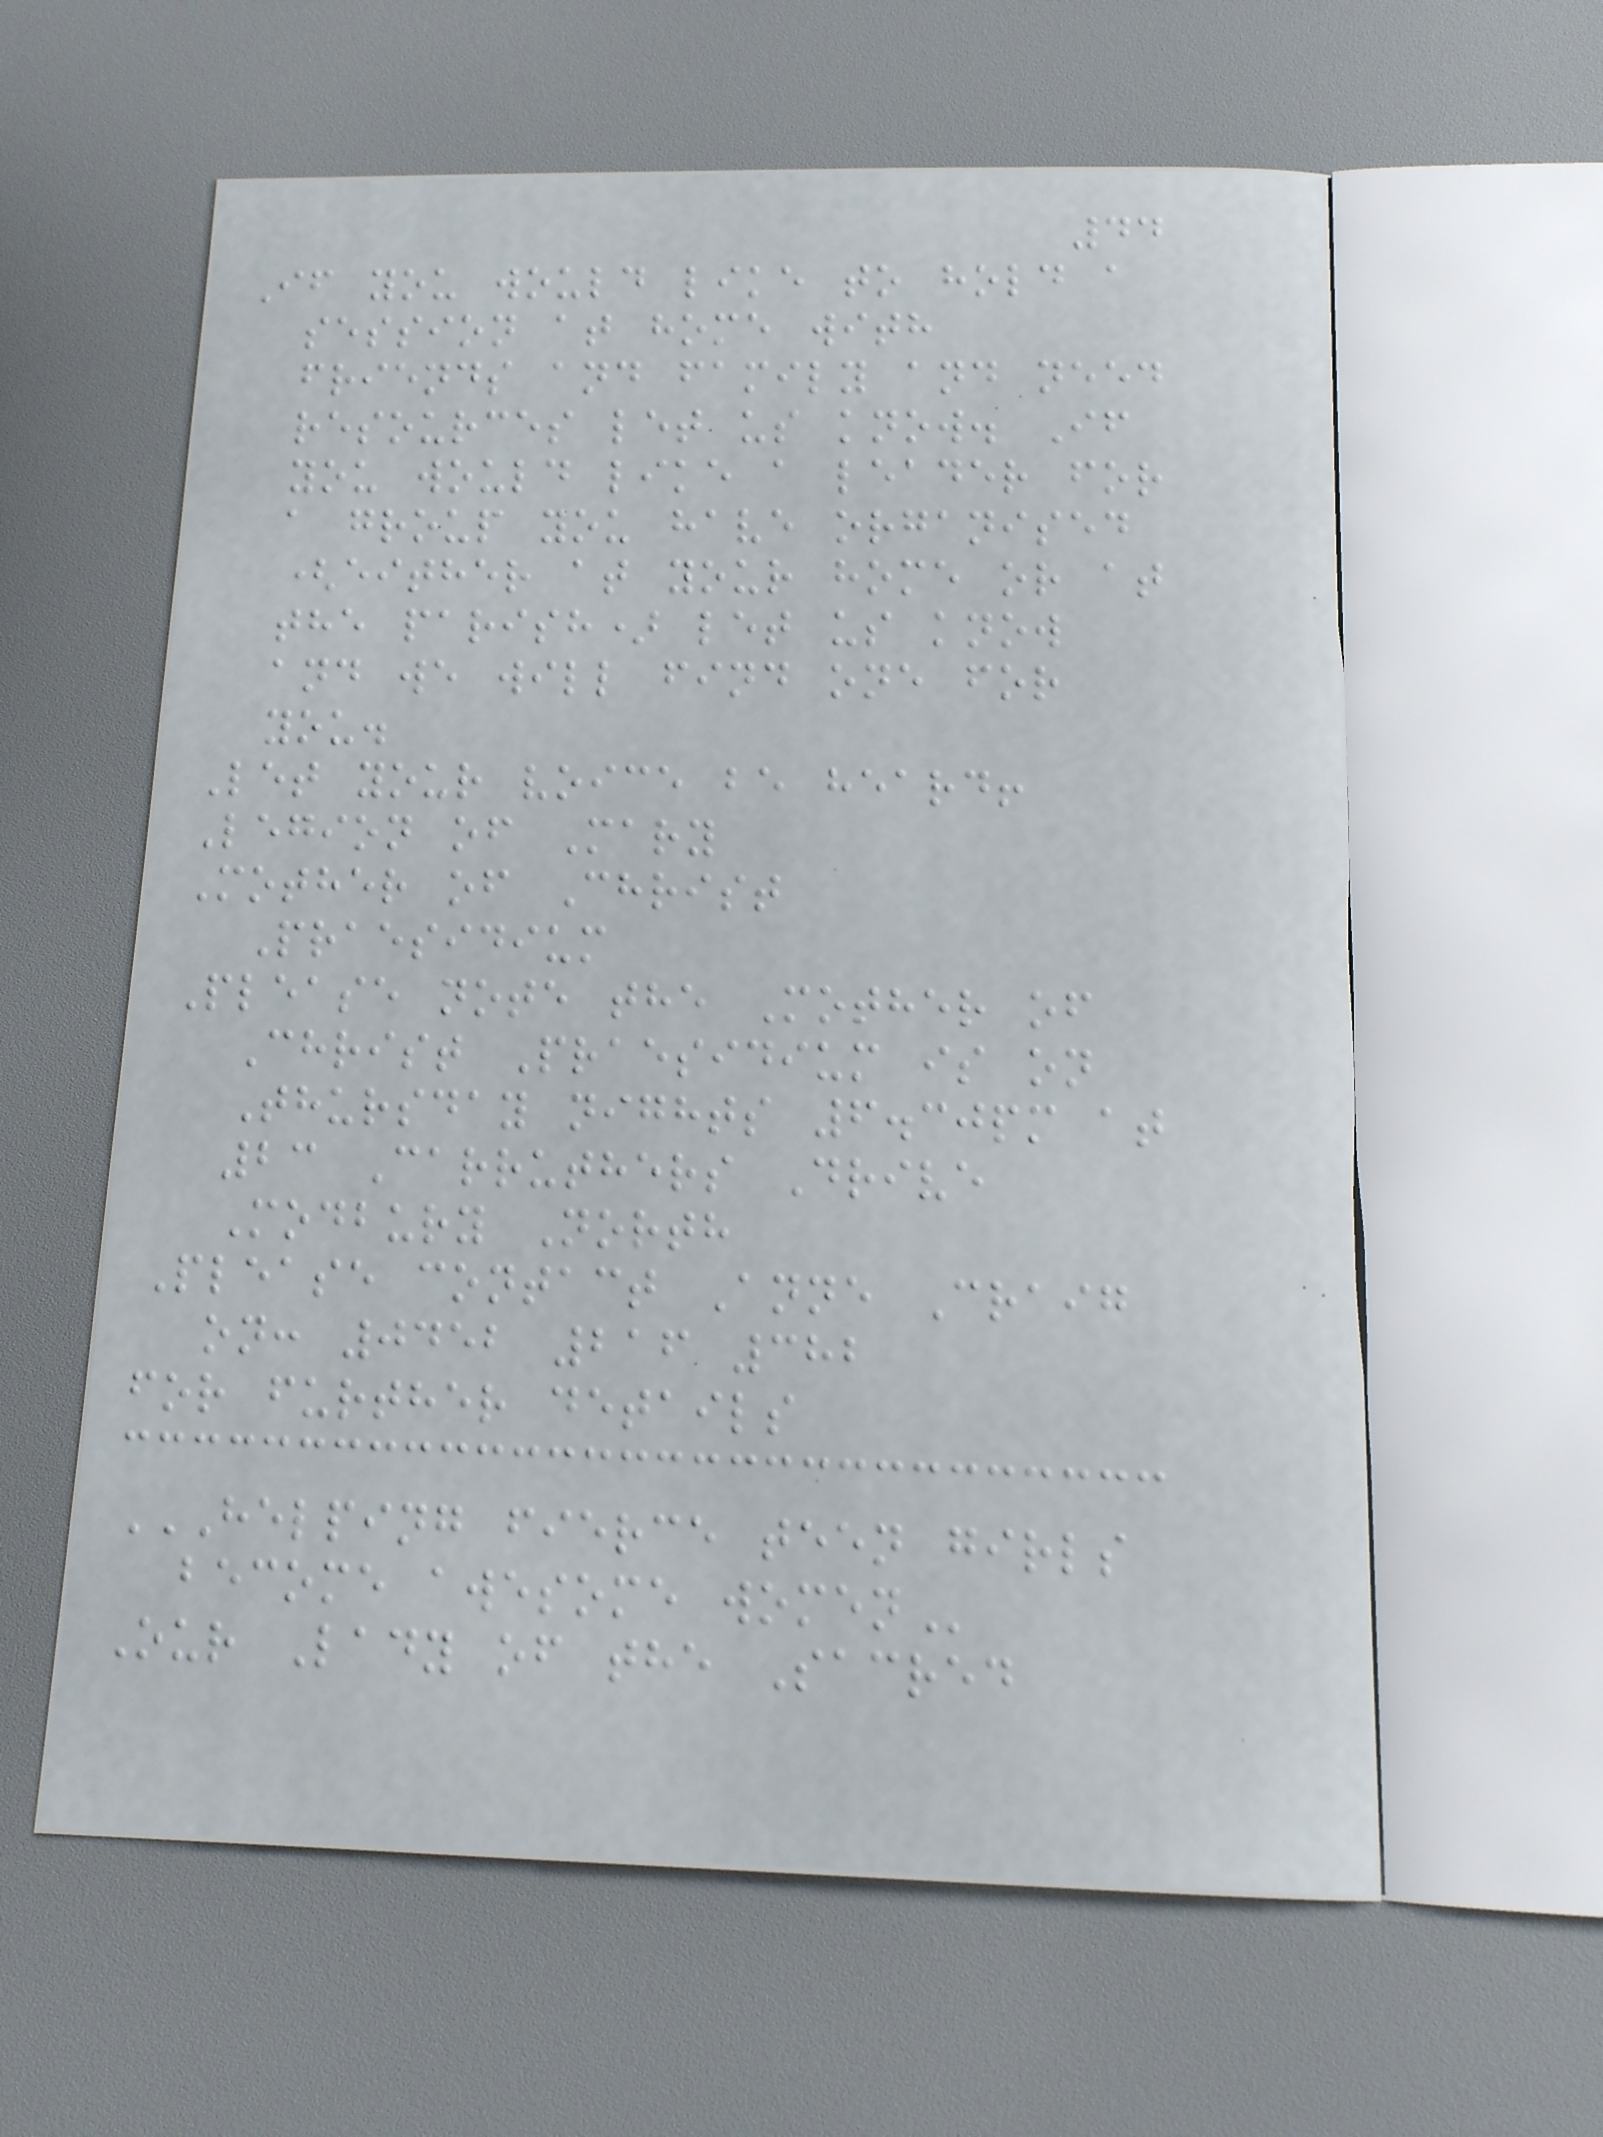44
If you would like to hold a
session at home with
friends and family and need
resources let us know. If
you would like a leader for
a group you have organised
(either at your home or at
the parish) let us know
and we will find one for
you.
Let your voice be heard!
Legion of Mary
Mother of Christ
Praesidium
Please note the Mother of
Christ Praesidium is on
Thursday nights 6.30pm at
23 Carruthers Drive
Modbury North
Please contact Anne Craig
on: 0452 216 382
for further details
HELPING FIERCE TEEN GIRLS
BECOME AWESOME WOMEN
Our Lady of the Sacred
